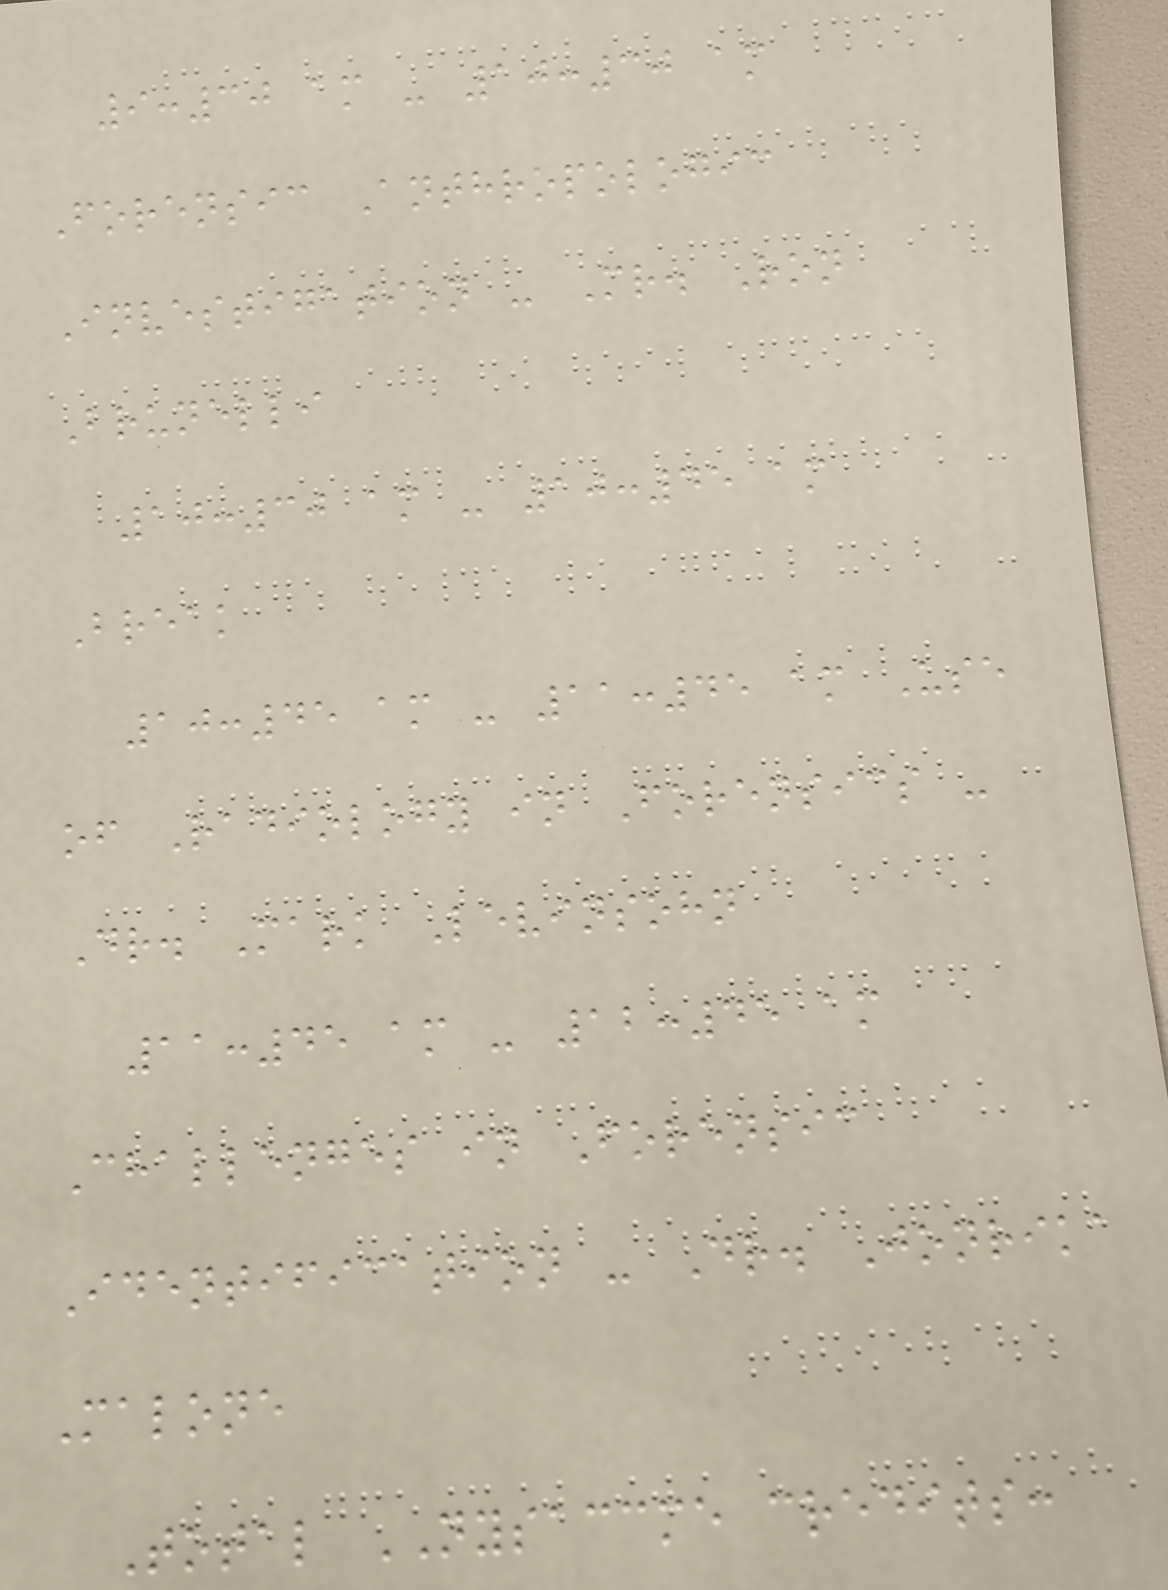9:30 am - 10:30 am
Forensic Anthropologic
Investigation - Mr. Ron
Brunelli
10:30 am - 10:45 am
Break
10:45 am - 11:45 am Use
of Radiology in Forensics -
Dr. Mark Levinsohn
11:45 am - 12:45 am
Challenges in Forensic
Identification - Dr. Jonrika
Malone
Total NYSACCME credits:
